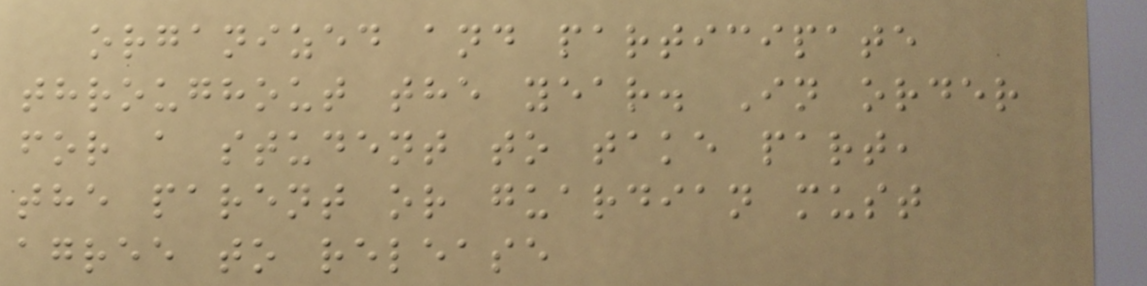organized and participate
throughout the year. In order
for a student to take part,
the parent or guardian must
agree to release
